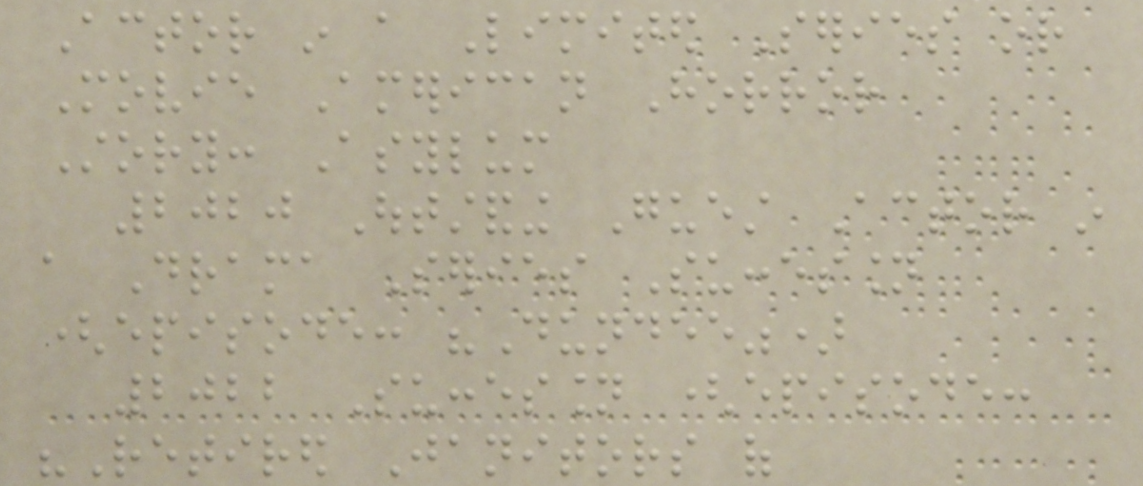Actor in a Limited Series or
Movie American Horror
Story: Asylum
2020 Outstanding Guest Actor in
a Drama Series Succession
(episode: "Dundee")
2022 Succession (episode:
"Retired Janitors of
